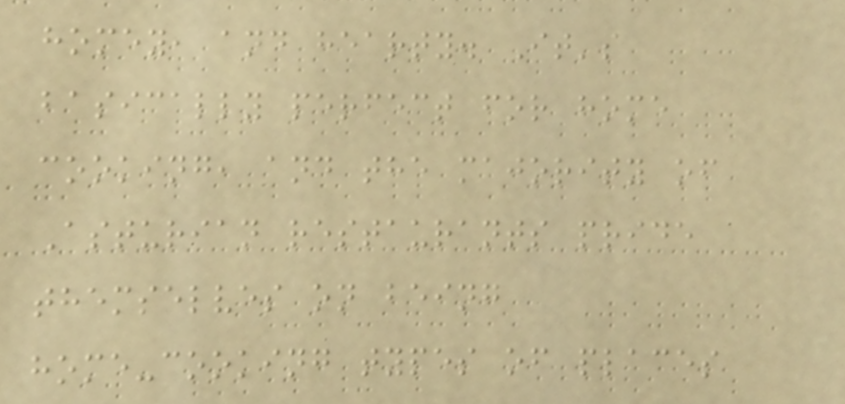homey, and hearty. It's
basically perfect for home
cooking, and the majority of
Asturian restaurants pride
themselves on being
home-cooking types of places
